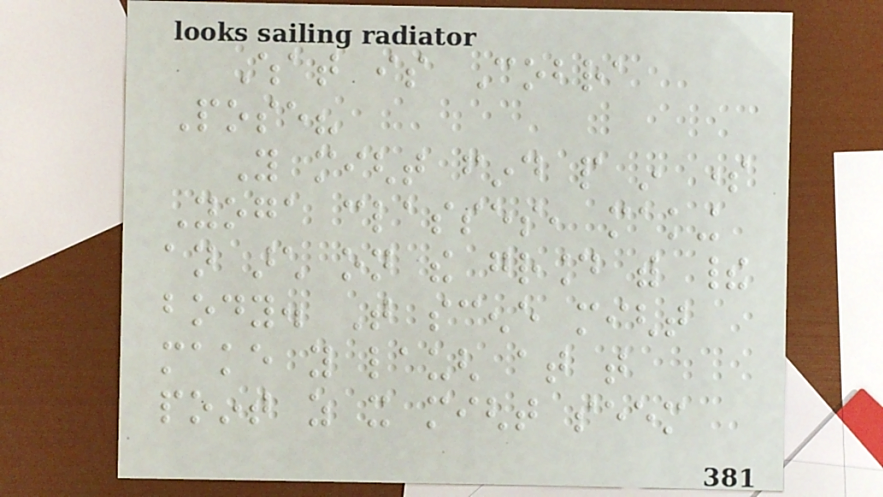What is Cobra
Pose?
You might find people in some
Yoga classes, making
an arch on the ground with their
body. That scene might
make you laugh at that
point as it might seem
